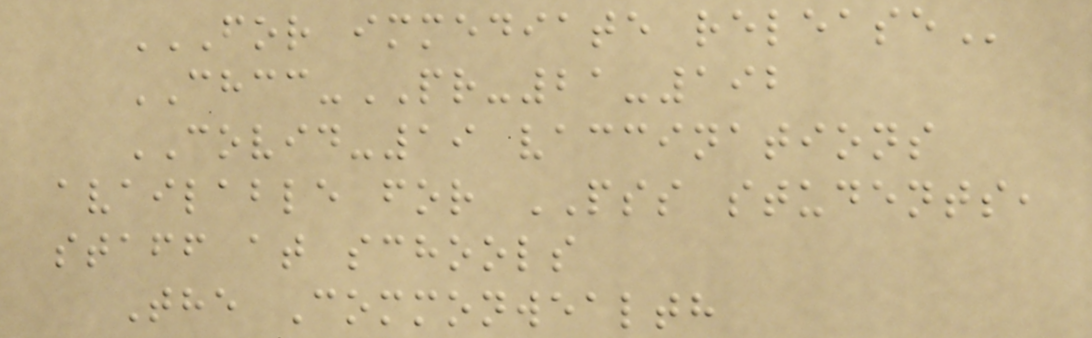FOR IMMEDIATE RELEASE
CHCC-PR-21-192
COVID-19 vaccinations
available for PSS students,
staff at schools
The Commonwealth
